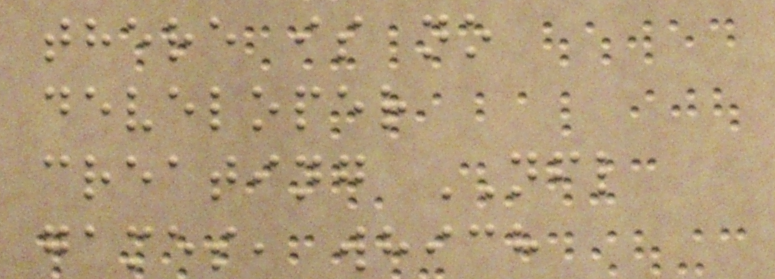there is no
developer
creating NFL
games, which
